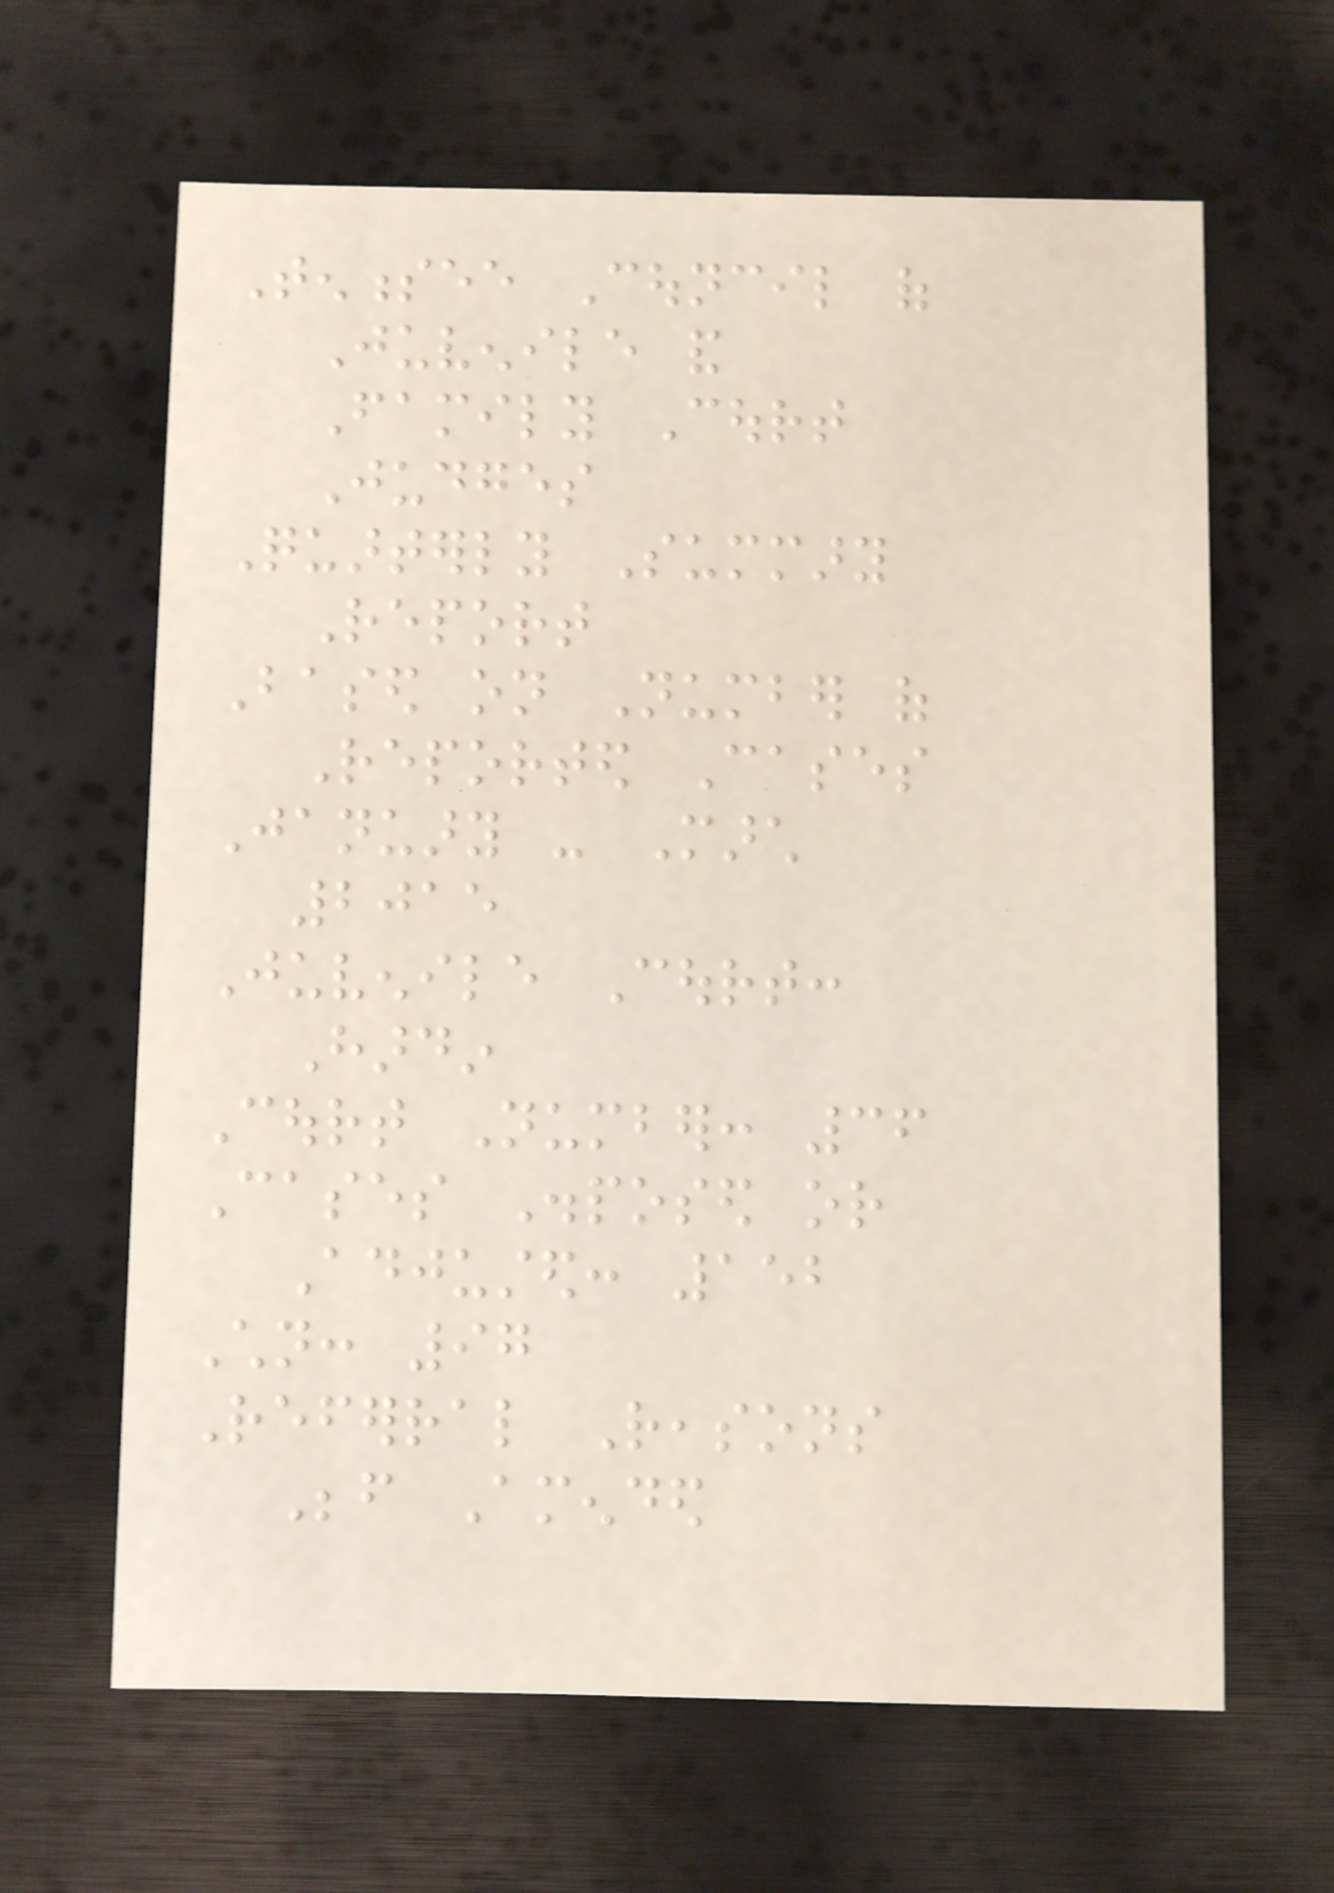Tennessee Council of
Juvenile and
Family Court
Judges
Quarterly Summary
Report
Based on Number of
Reported Cases
January - March
2015
Juvenile Court:
Hardin
Court Number: 36
Cases Disposed or
Adjusted: 152
Children: 97
Referral Reasons
Before Amended
